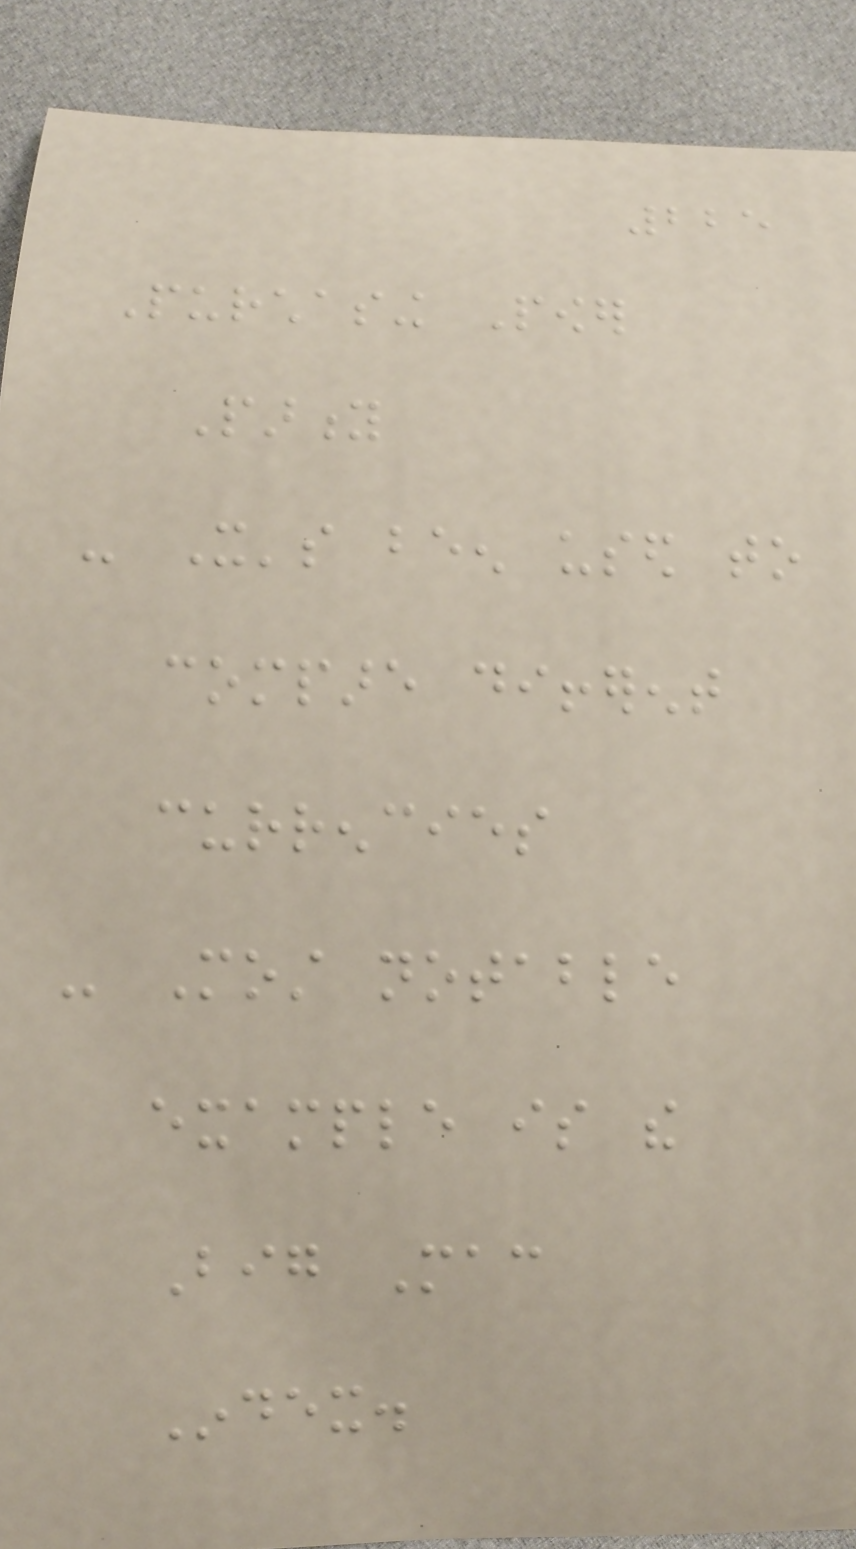225
Purchasing Power
Parity
- It's been used to
compare different
currencies
- Most notable
example is the
Big Mac
Index.
